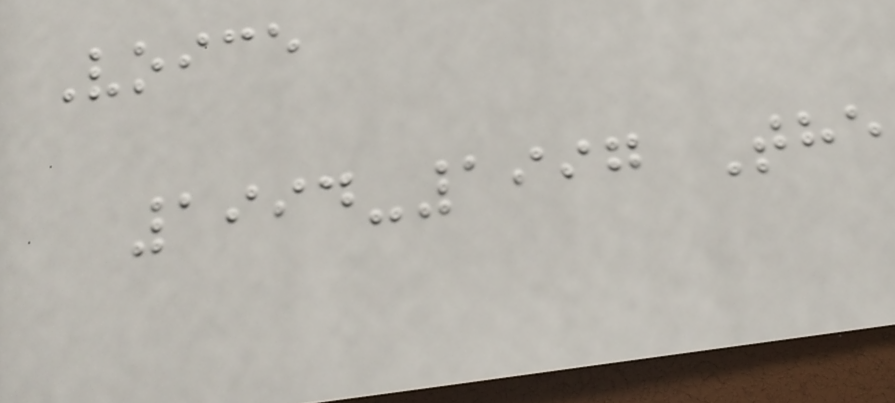Voice
1994-1997 The
